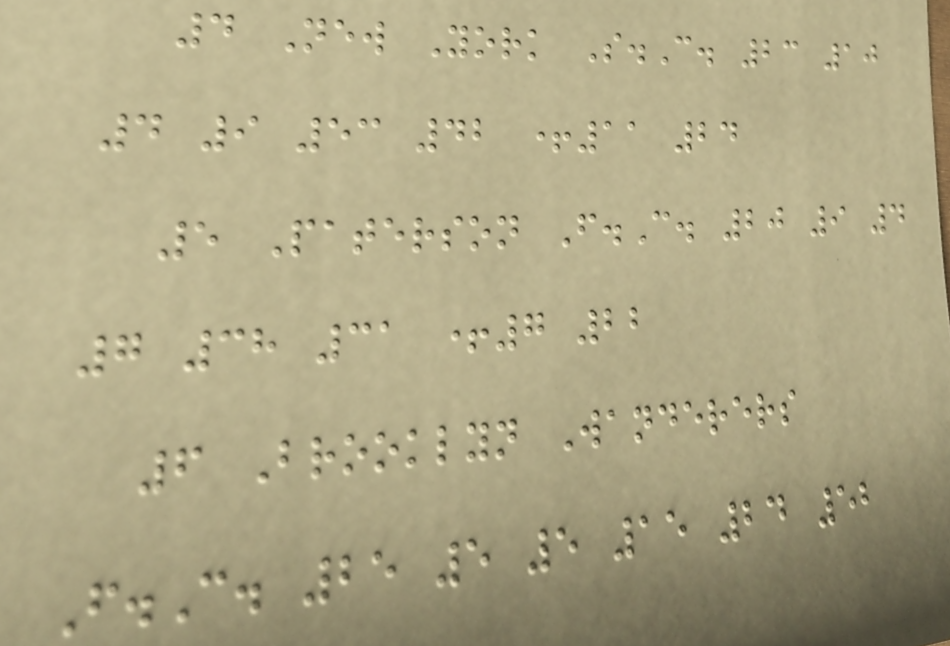4 New York S.C. 23 10
4 9 53 42 +11 24
5 Paterson F.C. 20 9 4
7 38 31 +7 22
6 Brooklyn Wanderers
F.C. 25 5 5 15 24 52
